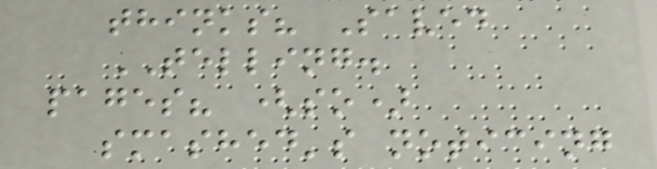thinks? Saved
TELLING.
pages? (so)
smashed's noticing
